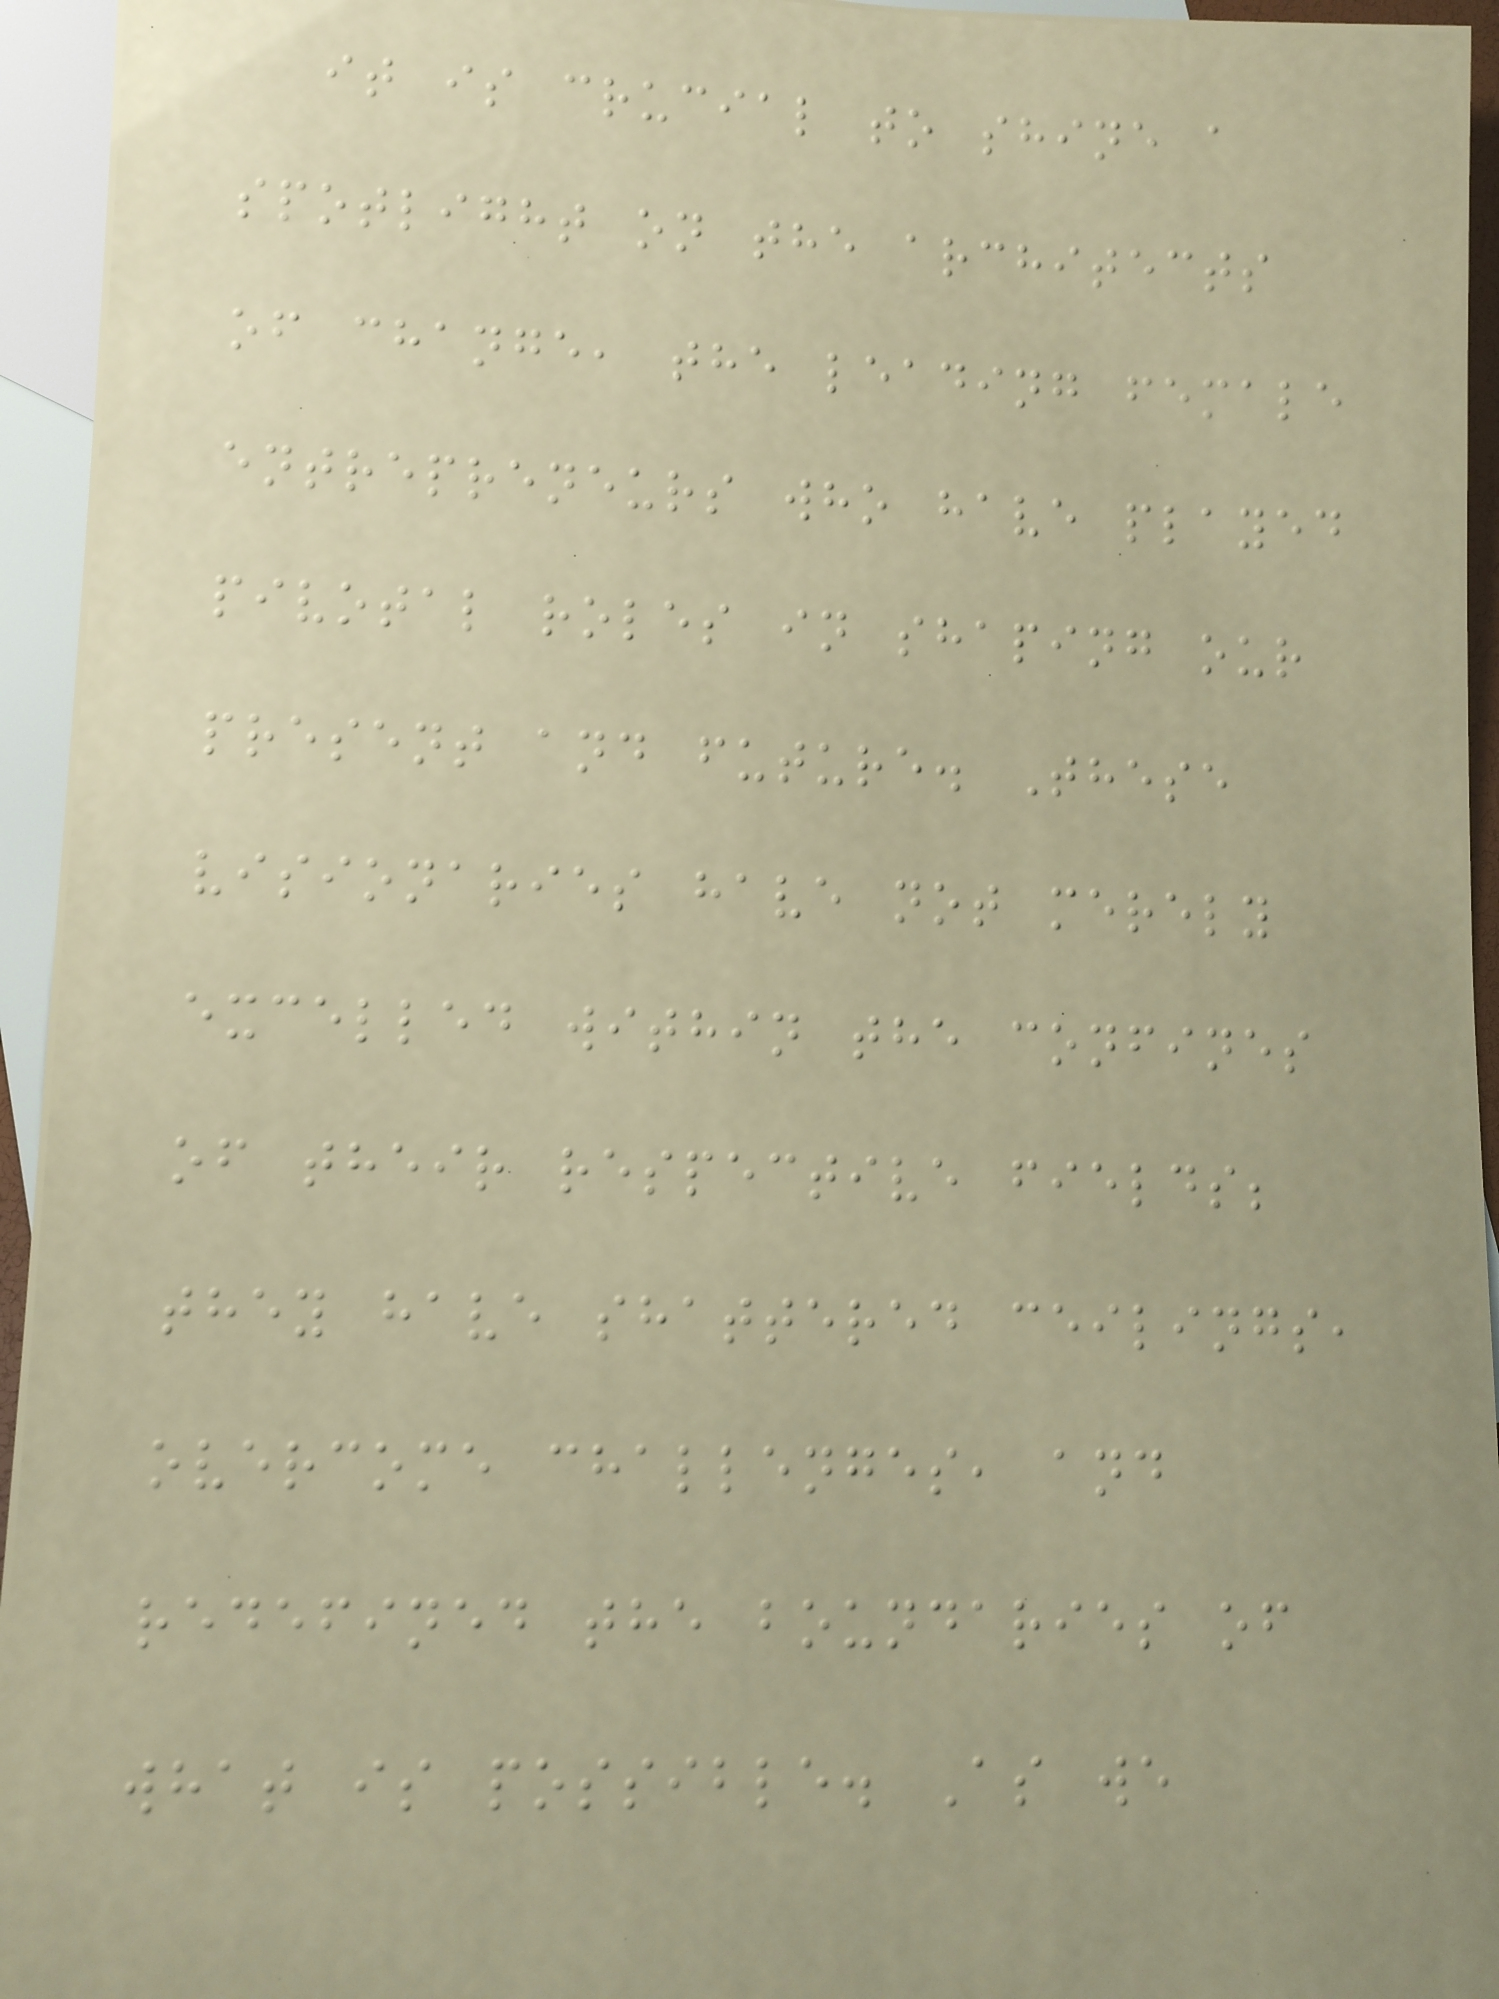it is crucial to shine a
spotlight on the architects
of change, the leading female
entrepreneurs who have played
pivotal roles in shaping our
present and future. These
visionaries have not merely
excelled within the confines
of their respective fields;
they have shattered ceilings,
overcome challenges, and
redefined the boundaries of
what is possible. As we
